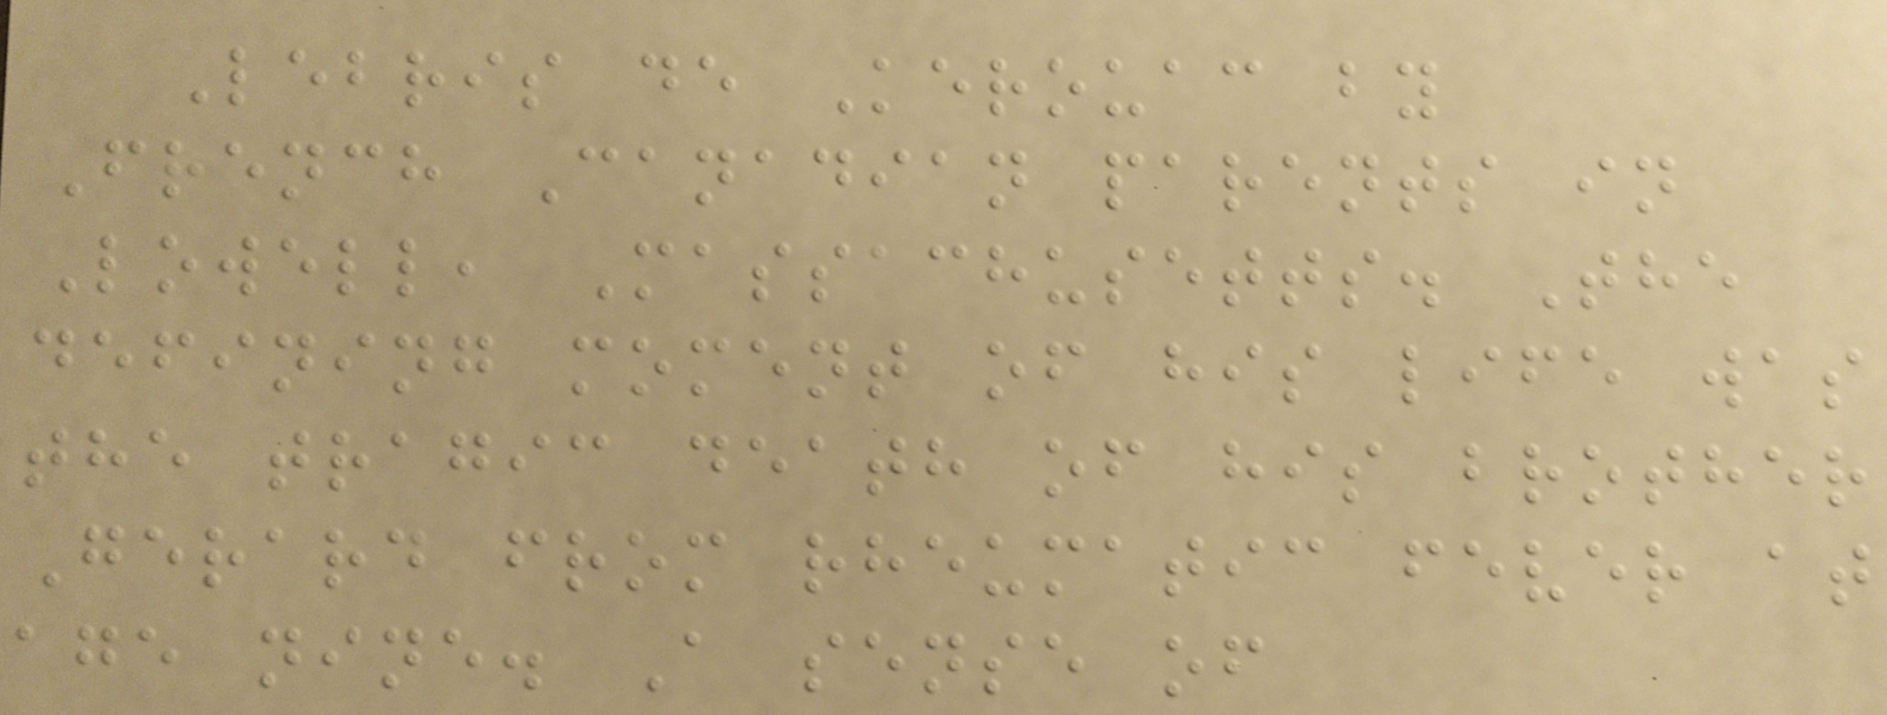Lebris de Kerouac by
French Canadian parents in
Lowell, Massachusetts. The
defining moment of his life was
the tragic death of his brother
Gerard from rheumatic fever at
age nine. A sense of
